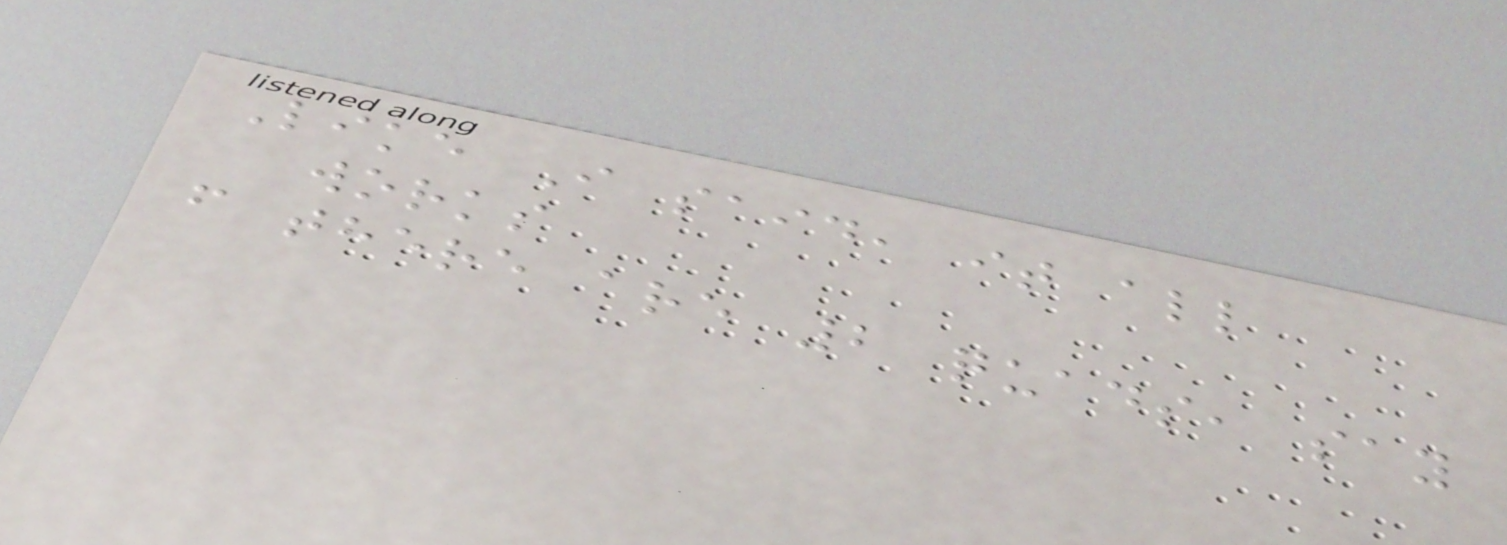Like I said, it all
works
f there are 2 quads, say
